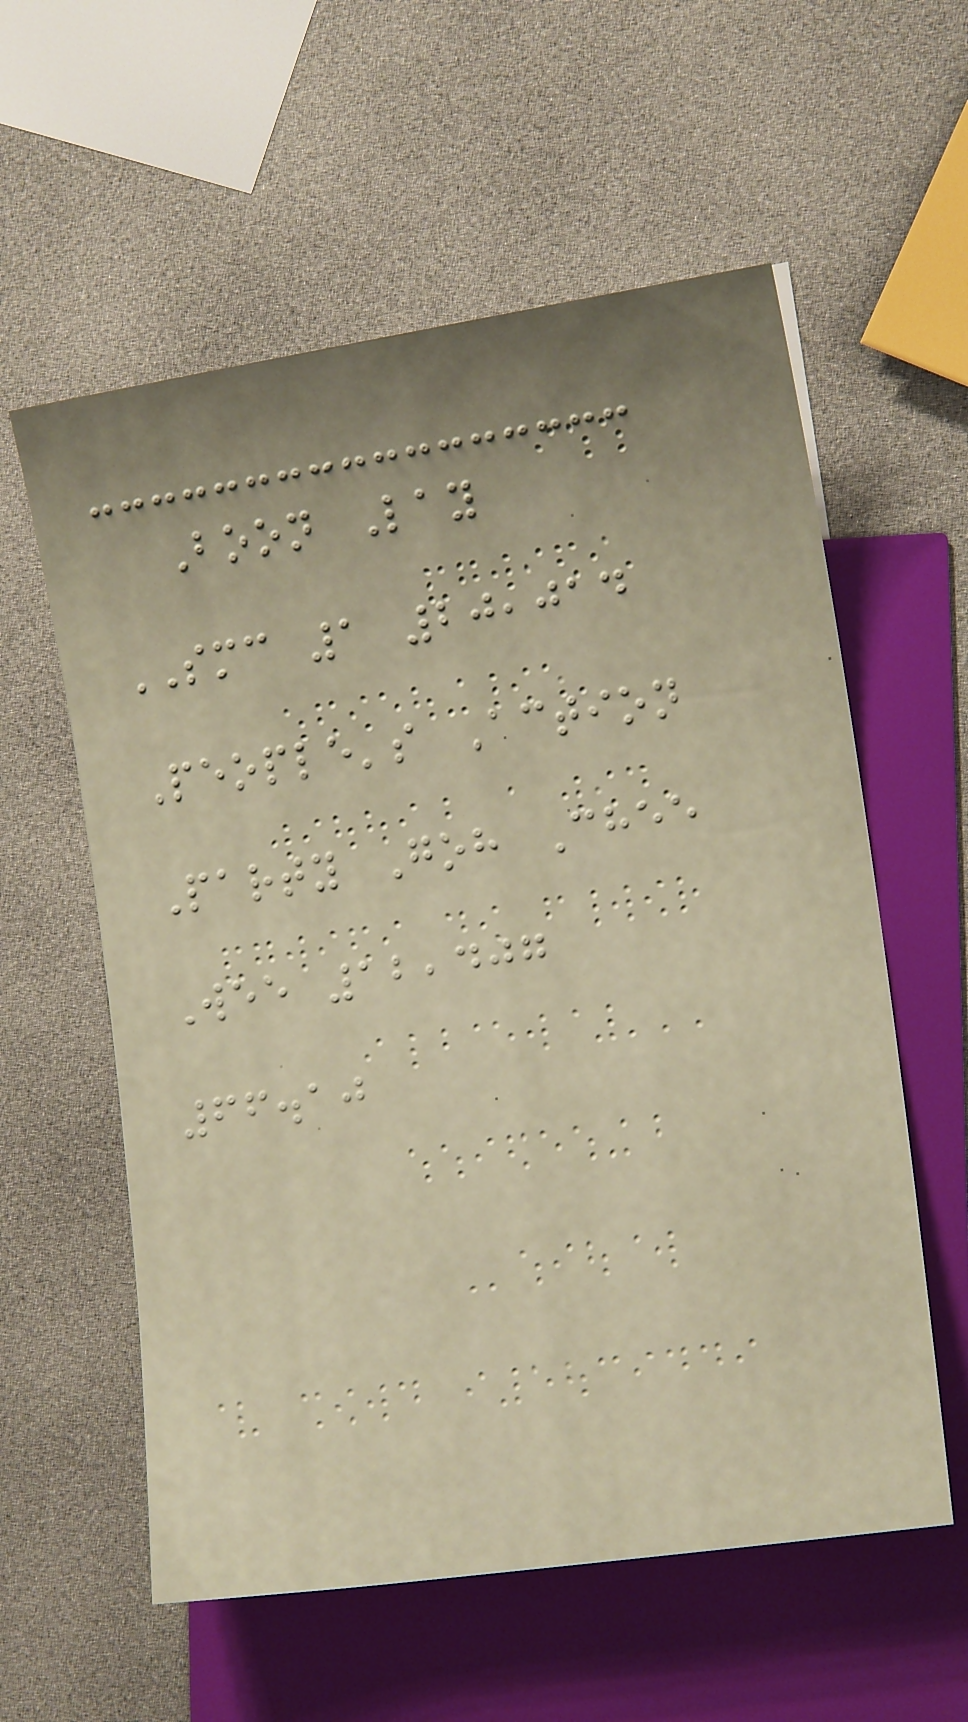Boon Lay
SMC 1 20,014
People's Action
Party Goh Chee
Wee 12,407
66.10
